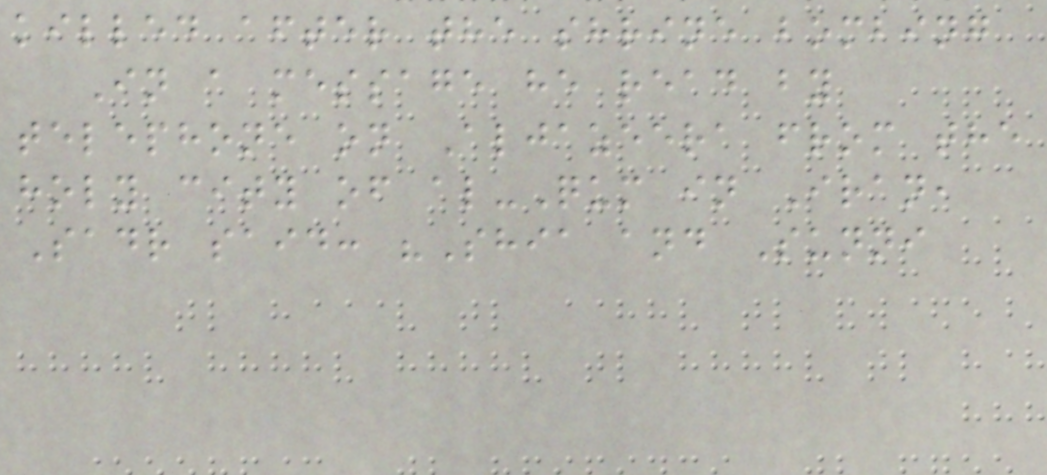killed after the shrine bombing
In a message he read by
telephone on Aljazeera from the
holy city of al-Qum in Iran,
Sadr said: "Shia and Sunni
